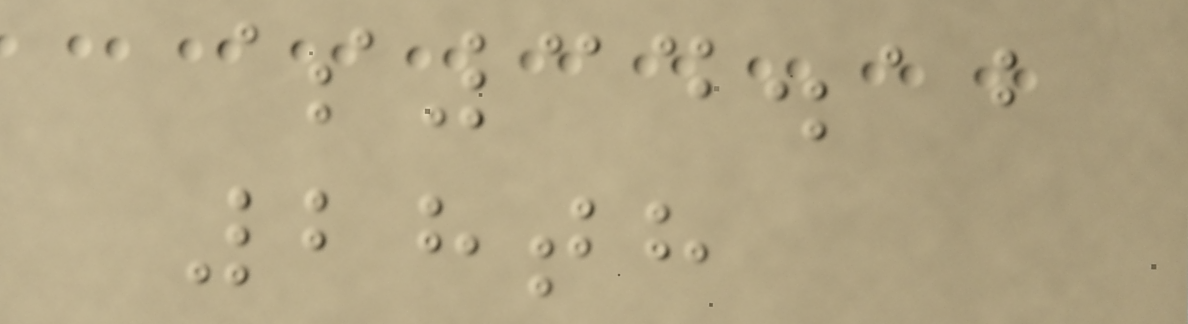$34.12
28th
